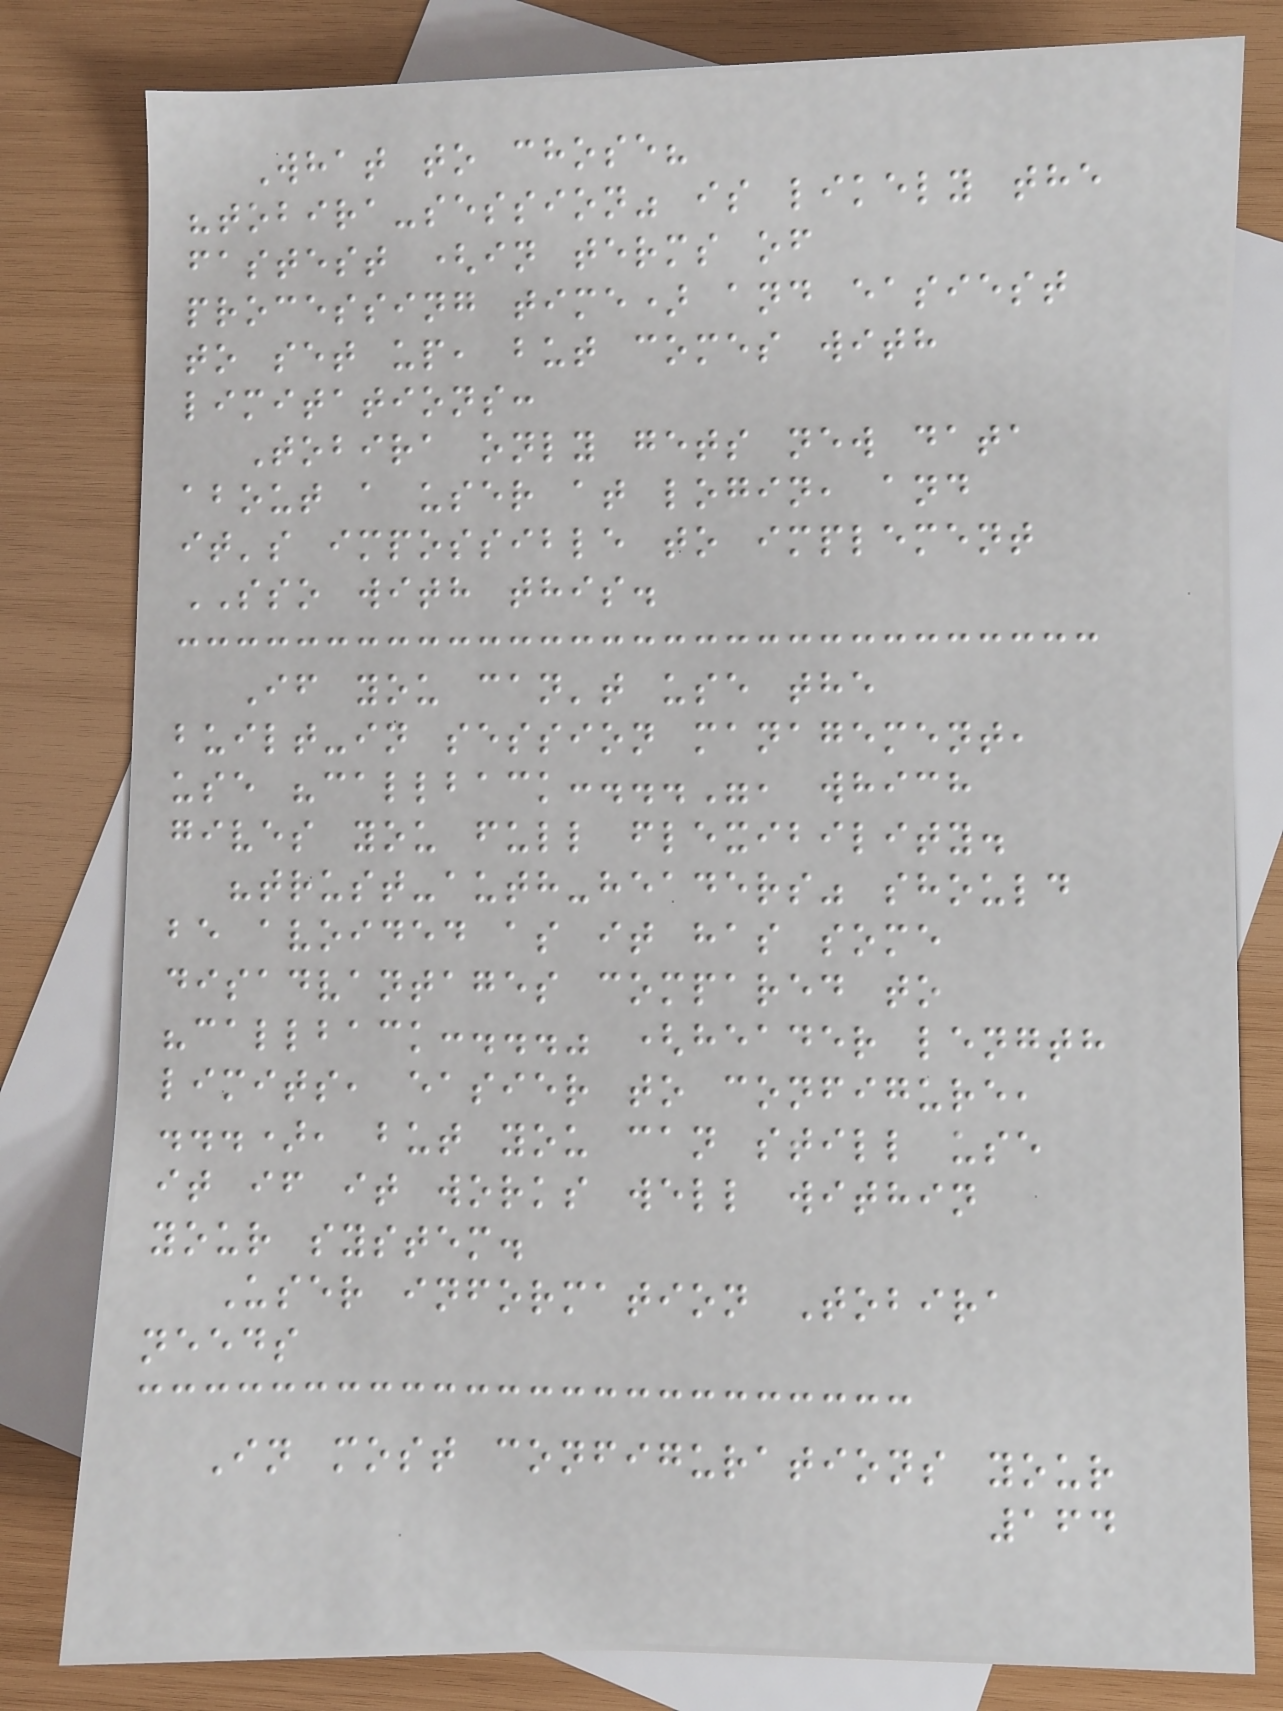What to chose?
"tobira-session" is likely the
fastest (in terms of
processing time) and easiest
to set up, but comes with
limitations:
Tobira only gets new data
about a user at login, and
it's impossible to implement
SSO with this.
If you can't use the
built-in session management,
use "callback:...", which
gives you full flexibility.
"trust-auth-headers" should
be avoided as it has some
disadvantages compared to
"callback:..." (header length
limits, easier to configure,
...), but you can still use
it if it works well within
your system.
User information Tobira
needs
In most configurations your
164
